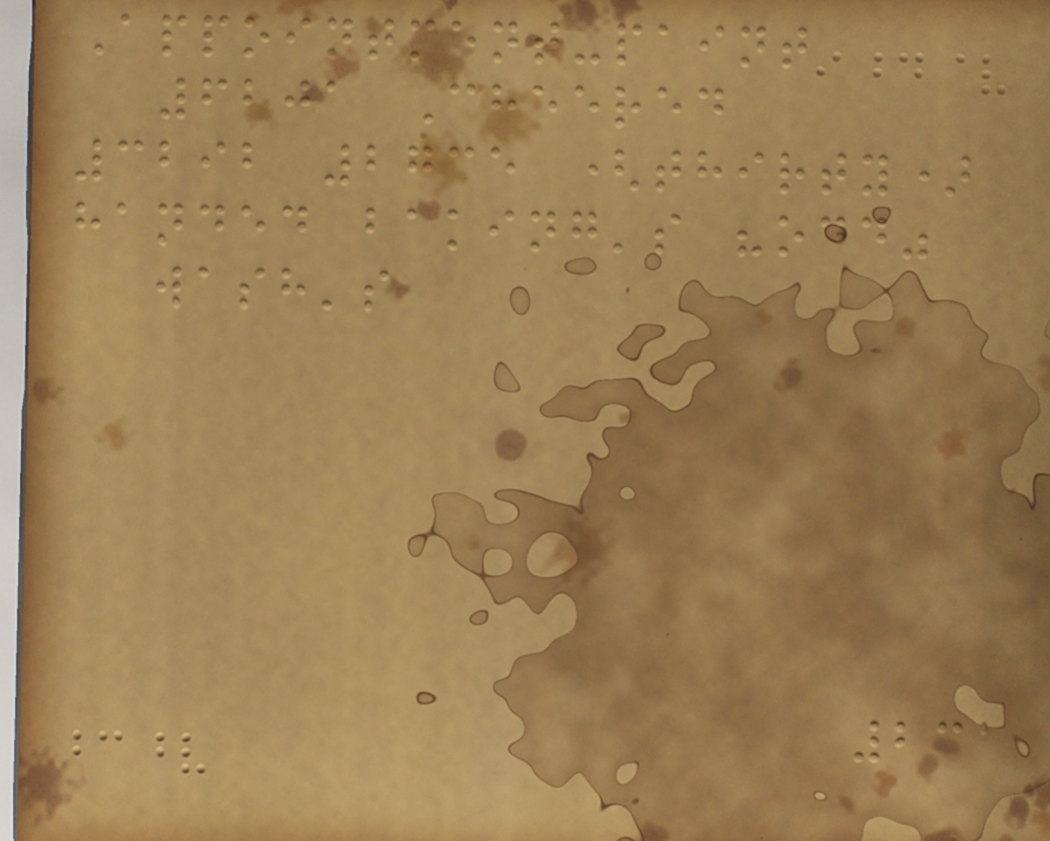Appointment-paint
6201 Cheered
3292 2735 (thirty)
handed baking's "odd"
wash's
231
